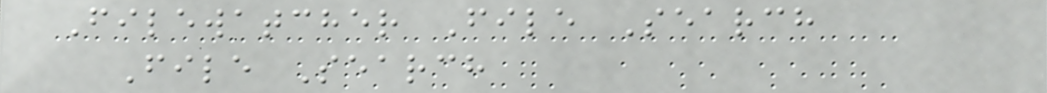Filewatcher File Search
File Search
